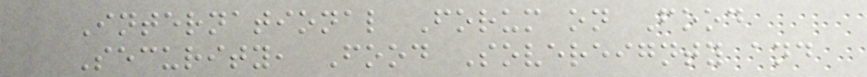International Forum on Food
Security, Food Sovereignty and
